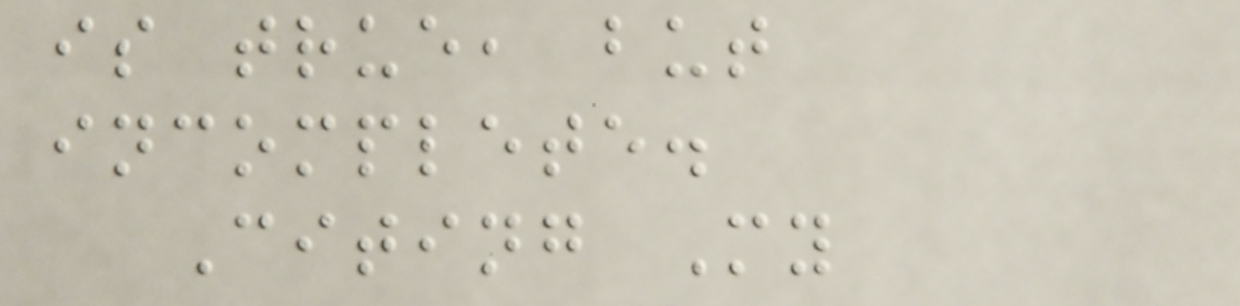is true, but
incomplete.
Citing My
